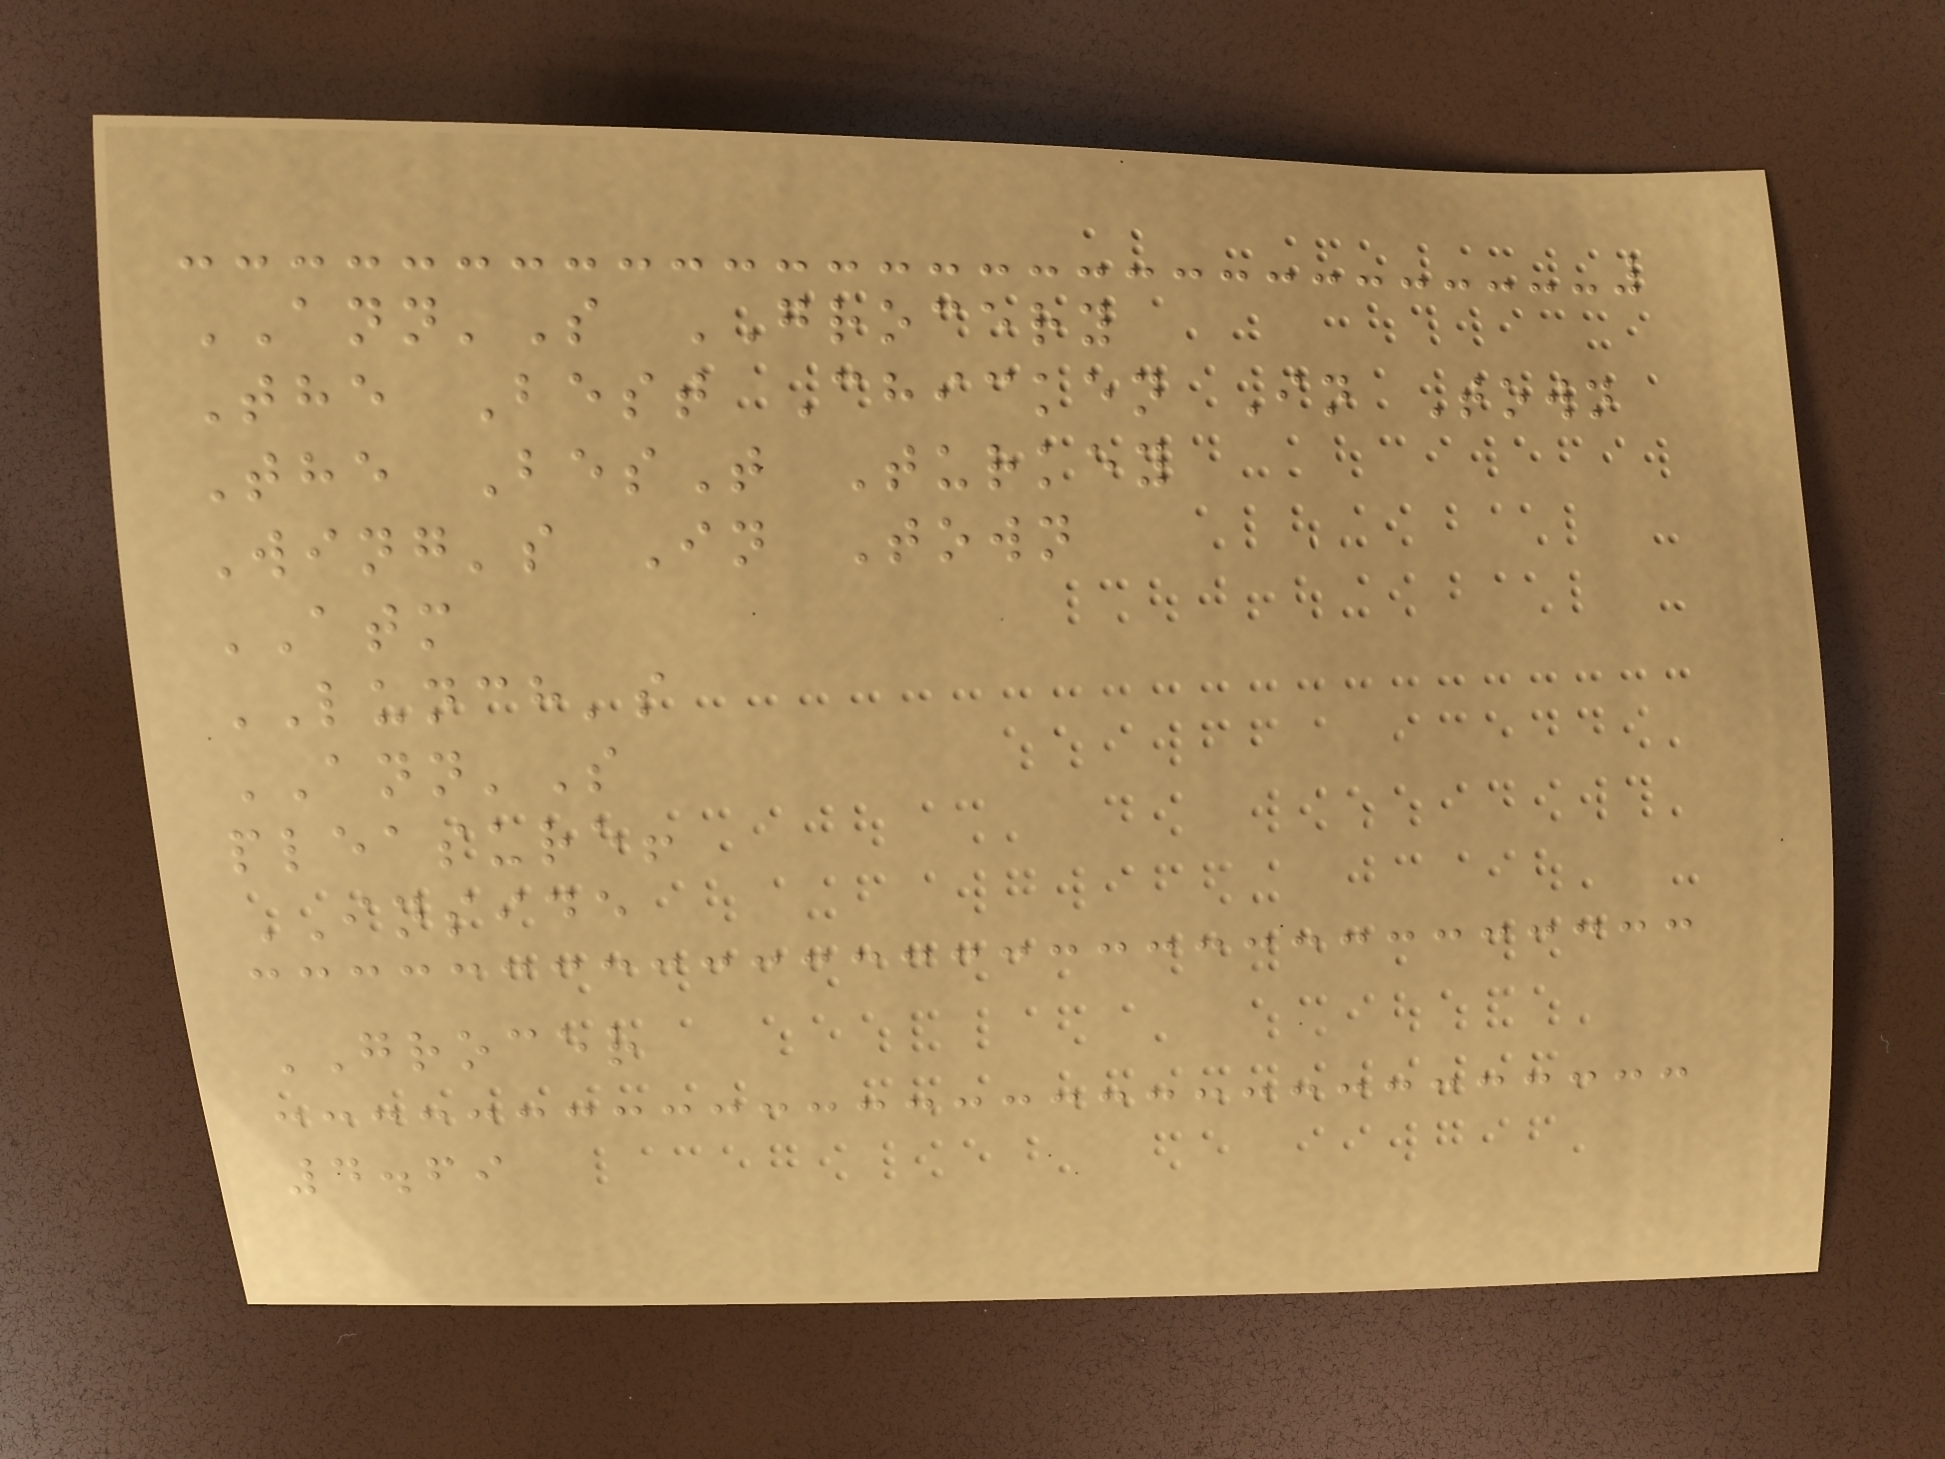ANN'S GROCERY
The Best Chicken In Town
The BesT Turkey
Wing's In Town
ATM
LUNCH's
ANN'S
pleasure!
INSIDE
GROCER
4.69
